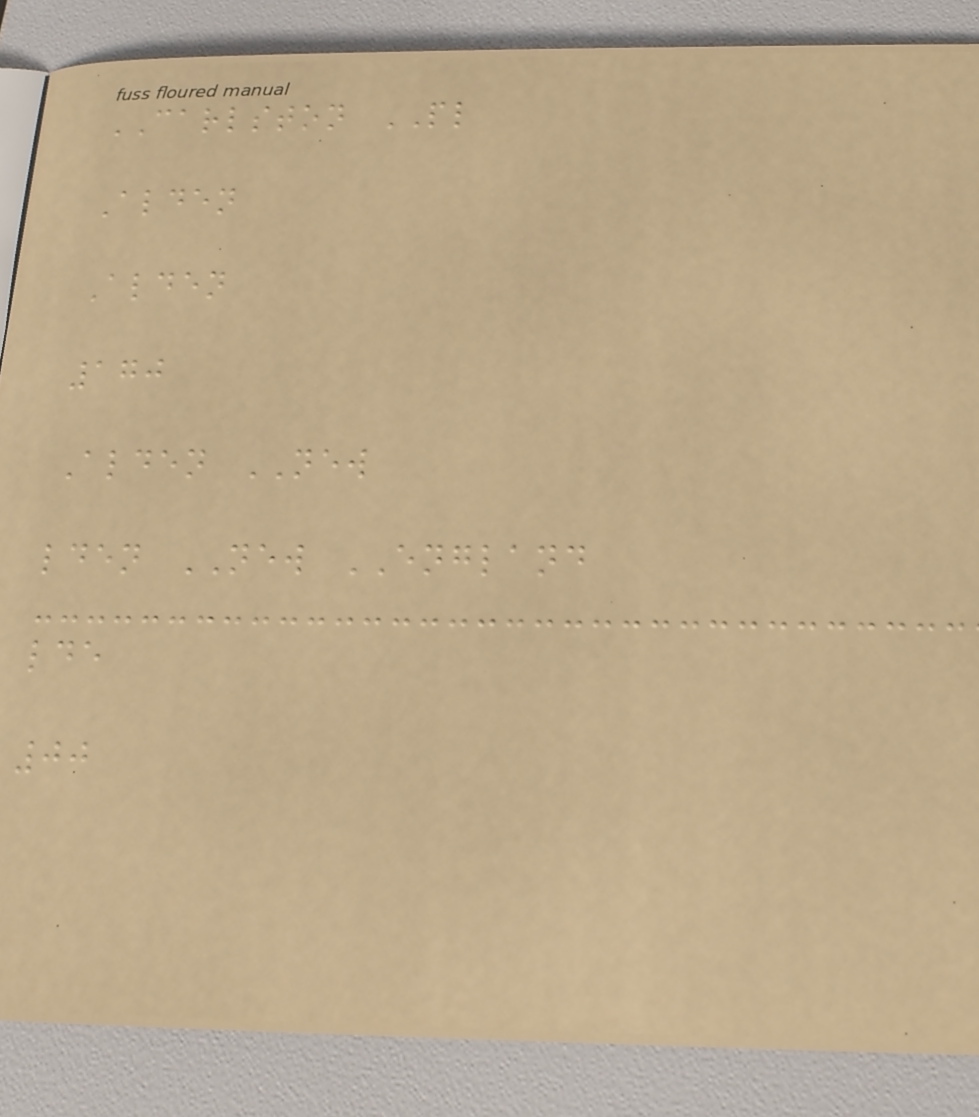CARLSTON PL
Alden
Alden
170
Alden NEW
lden NEW ENGLAND
lde
00
